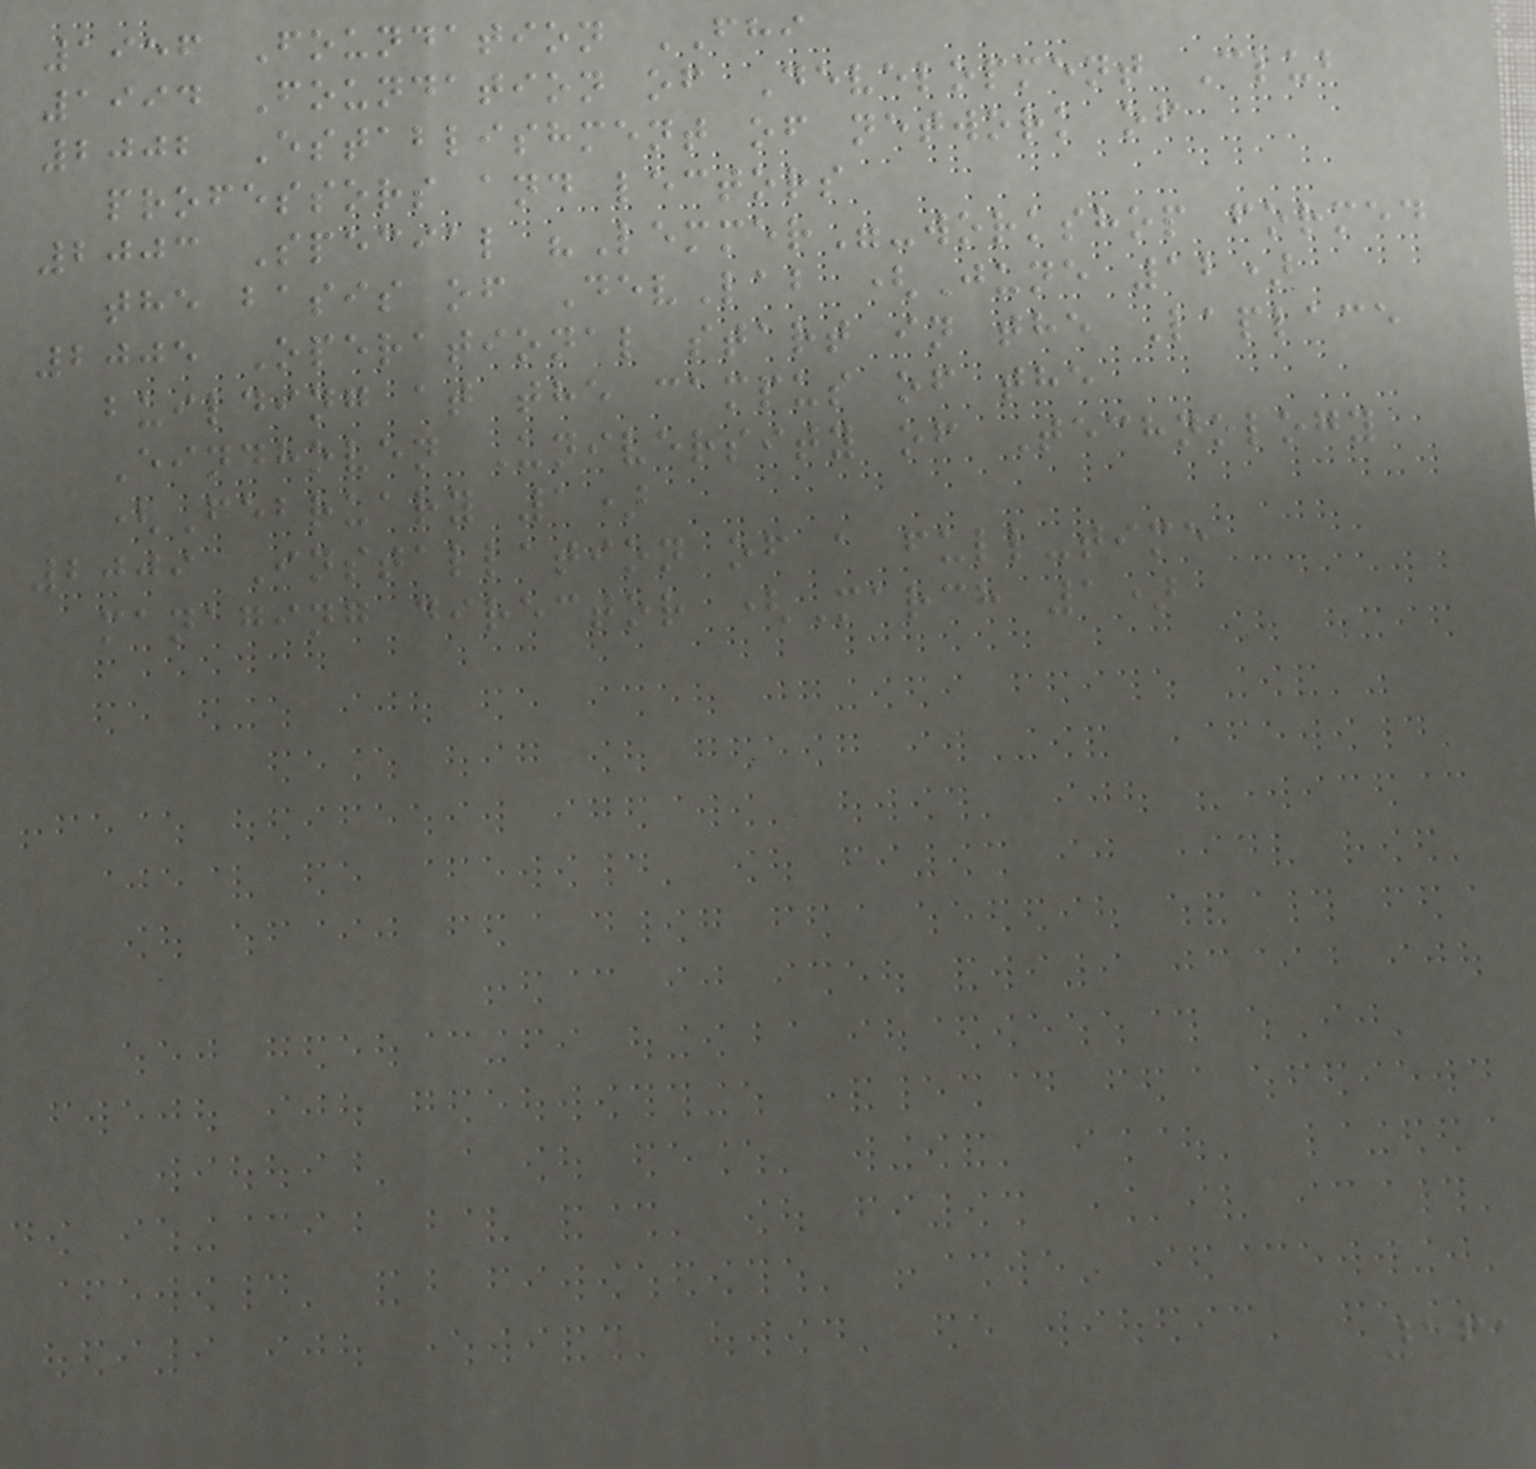1956 Foundation FHI
1994 Foundation of Development Club
2002 Establishment of network of
professors and lectors
2003 Special "Lemmer"-workshop formed
the basis of DevLab (June 12)
2005 Operational start in the Laplace
building at the campus of the
Eindhoven University of Technology
(February 1)
2009 Installation of a full-time
managing director (March 1)
161
